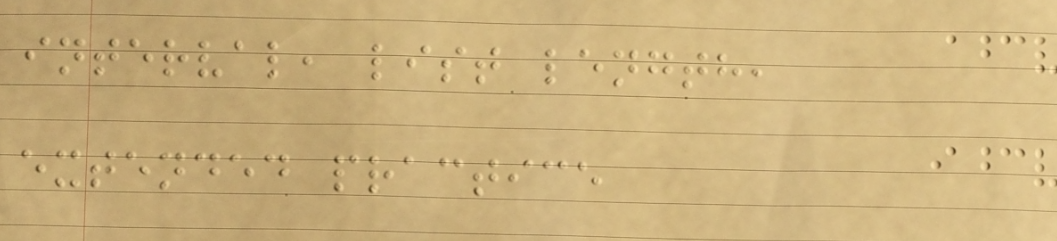interval, list length,
extended practice
